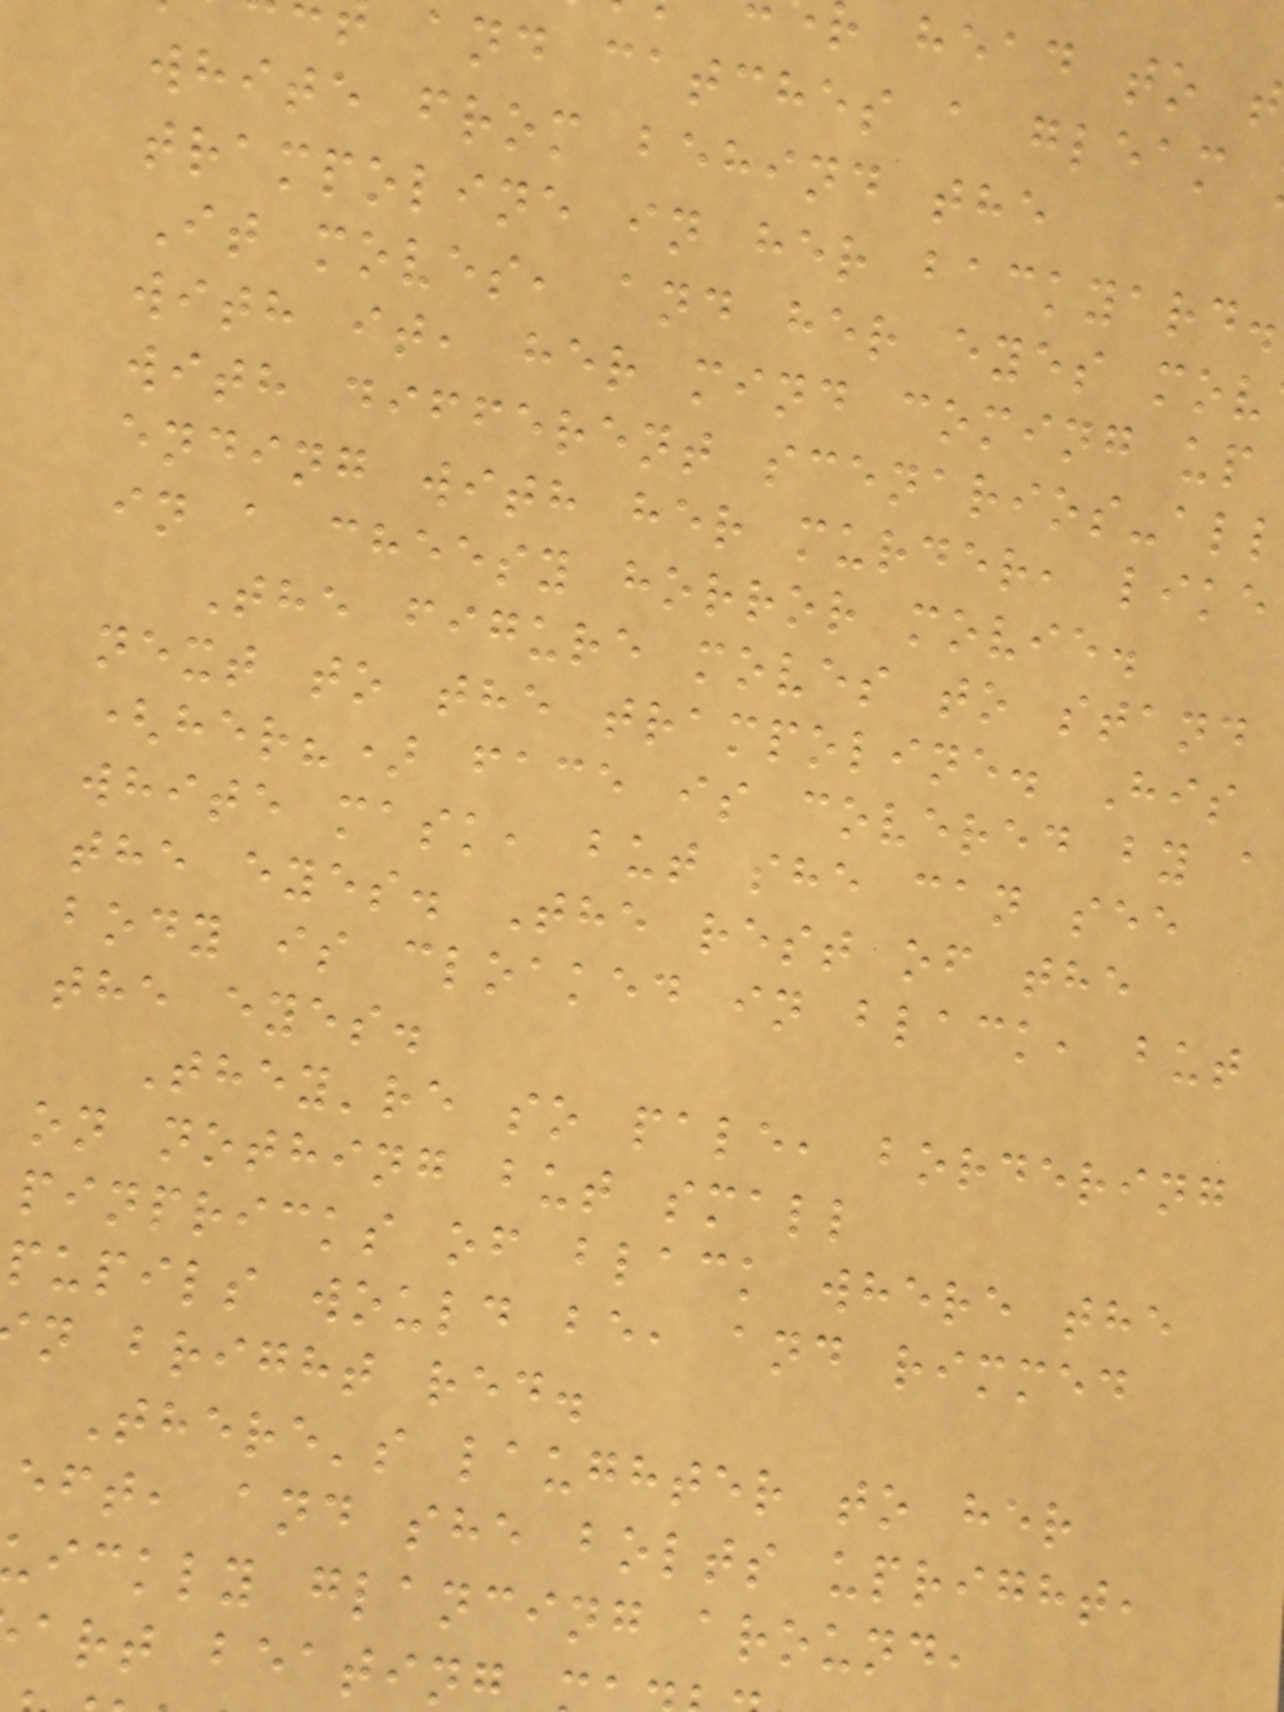r head to t
and catches a gleam
white from behind the
trampoline in her backyard.
It moves, and her eyes mov
with it, her mind coming up
with different scenarios-all
ending with her murder, like
in a cheesy horror movie.
The figure moves to stand
next to the trampoline. His
(her?) face is covered by a
white mask, but she can see
the eyes. The rest of the
body is cloaked in black, but
the eyes.
They're so pale, bordering
on nothing but small
pinpricks of black where the
pupils would be, and rimmed
n bright red.
There's laughter to her
eft, and she bolts upright,
ickly glancing around,
art beating
